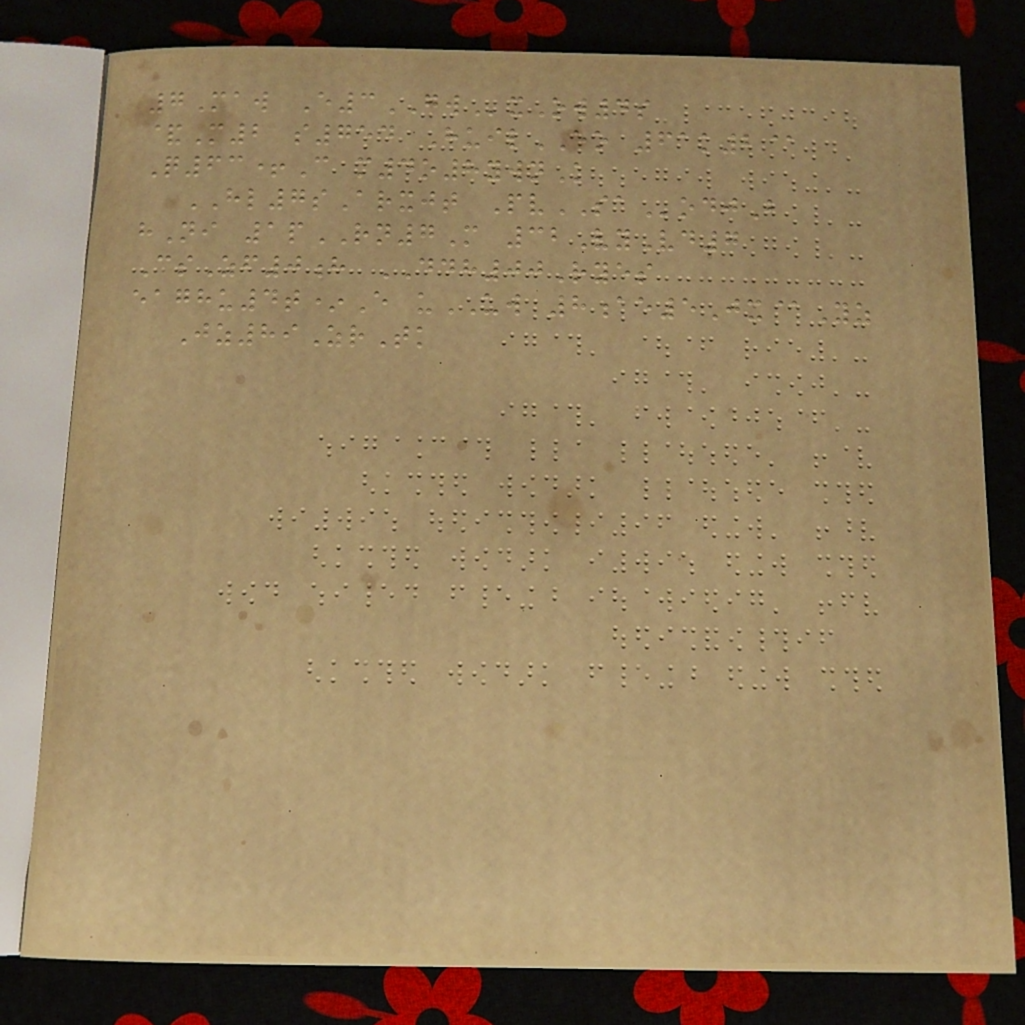7Maw E3GWxOw4s
&M2 s754 HuilEO 61k2@
Q63+C m4o8ywnK
HL7sArxjt PvSAodjB
hNi 1pRN7M 32VyVd7
CsZf0h DDH00Ryes
eaghu4t*E uUW 8ae5Jx@Yz
Jz89ZrTk
